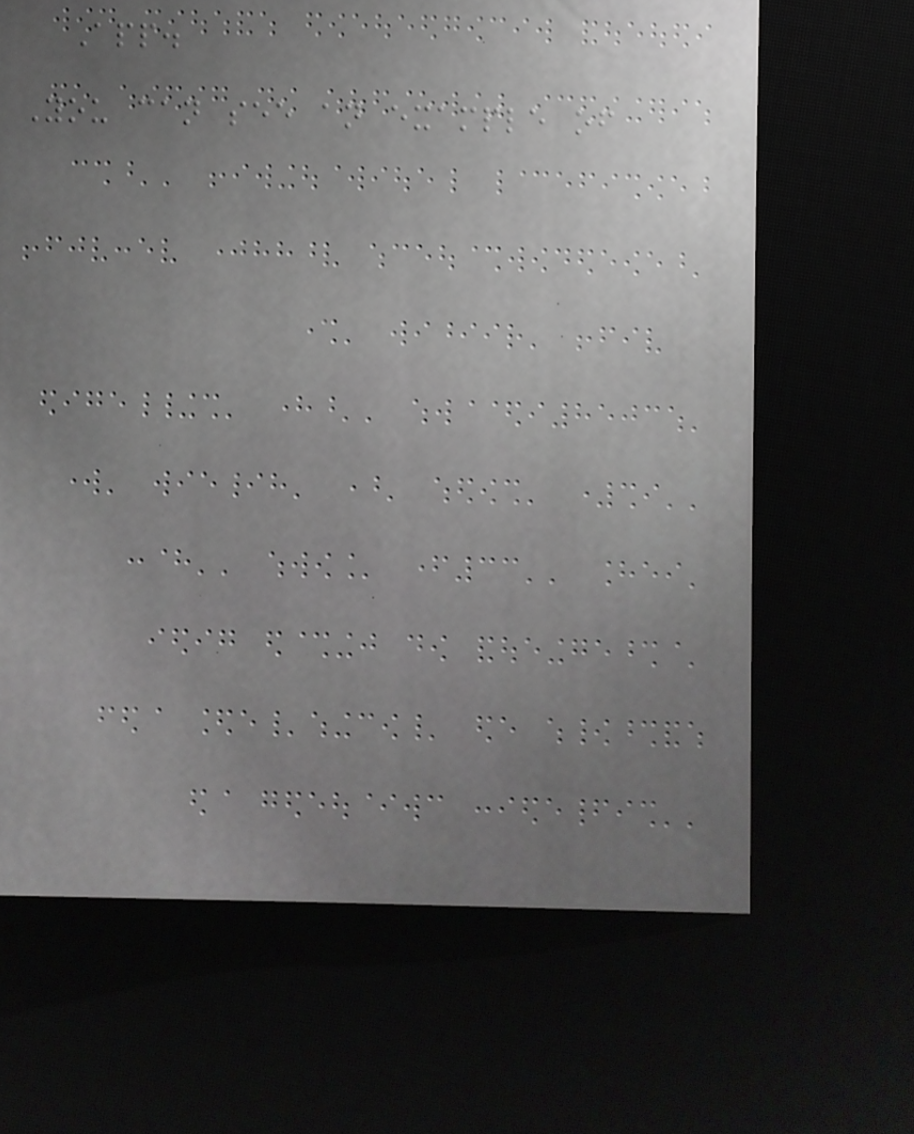App.
You can see an example of
